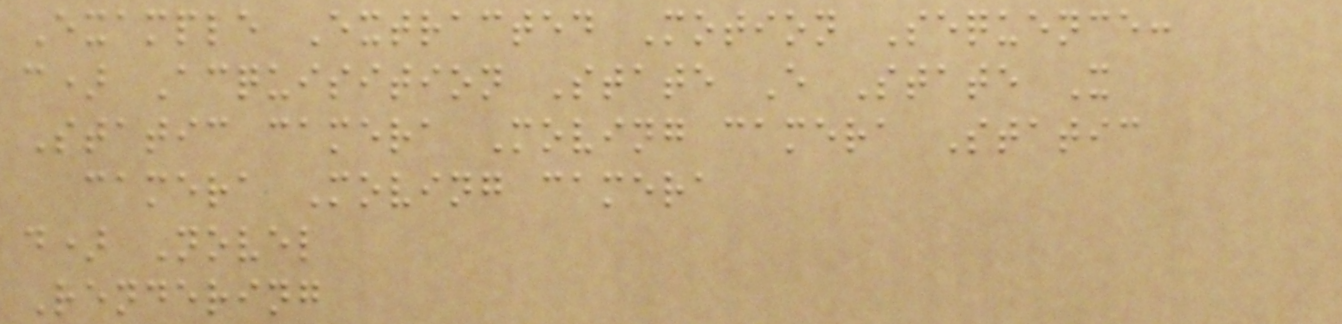Example Extracted Motion Sequence:
c) Acquisition State E State X
Static camera Moving camera Static
camera Moving camera
d) Novel
Rendering
